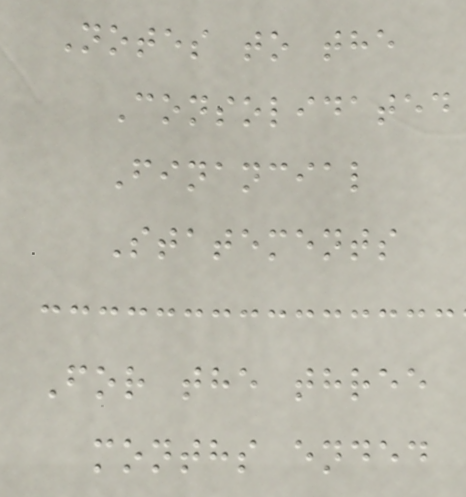Notes to the
Consolidated
Financial
Statements
For the three
months ended
